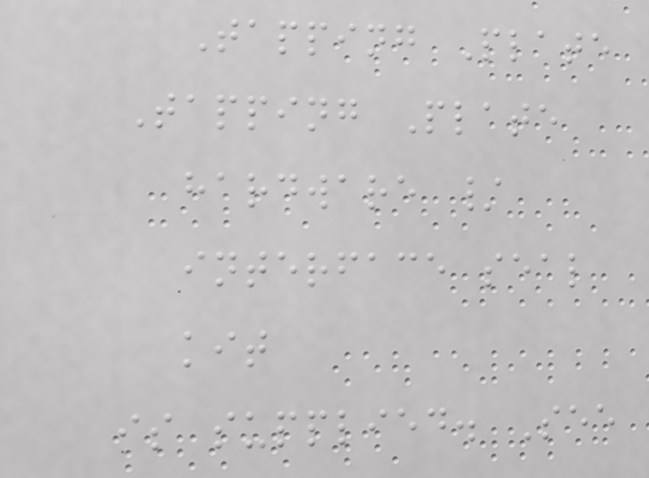Tapping Plate
Tapping Plate
hardware /
interface seal
kit
is supplied. See
